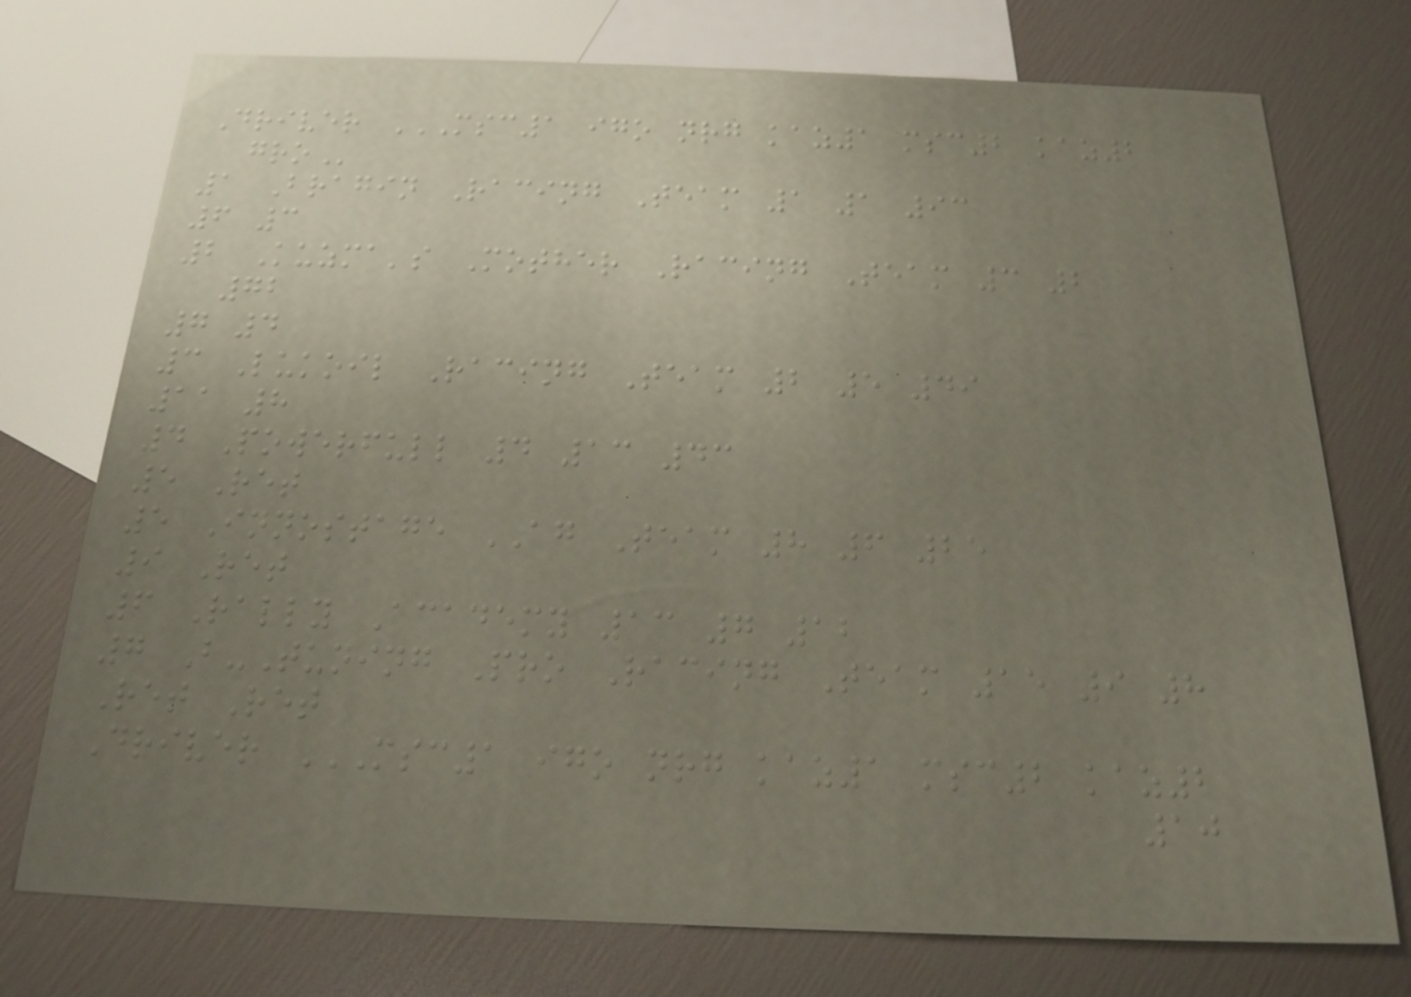Driver MSC1 IGO NRG KAZ1 MSC2 KAZ2
GRO
1 Bragin Racing Team 1 1 93
6 3
2 Kuzma's Mother Racing Team 3 2
72
7 4
3 Lukoil Racing Team 2 5 49
11 8
4 Powerfull 4 13 43
5 Ret
5 Innostage AG Team 8 6 25
9 Ret
6 Rally Academy 13 7 12
7 B-Tuning Pro Racing Team 15 9 8
Ret Ret
Driver MSC1 IGO NRG KAZ1 MSC2 KAZ2
10
